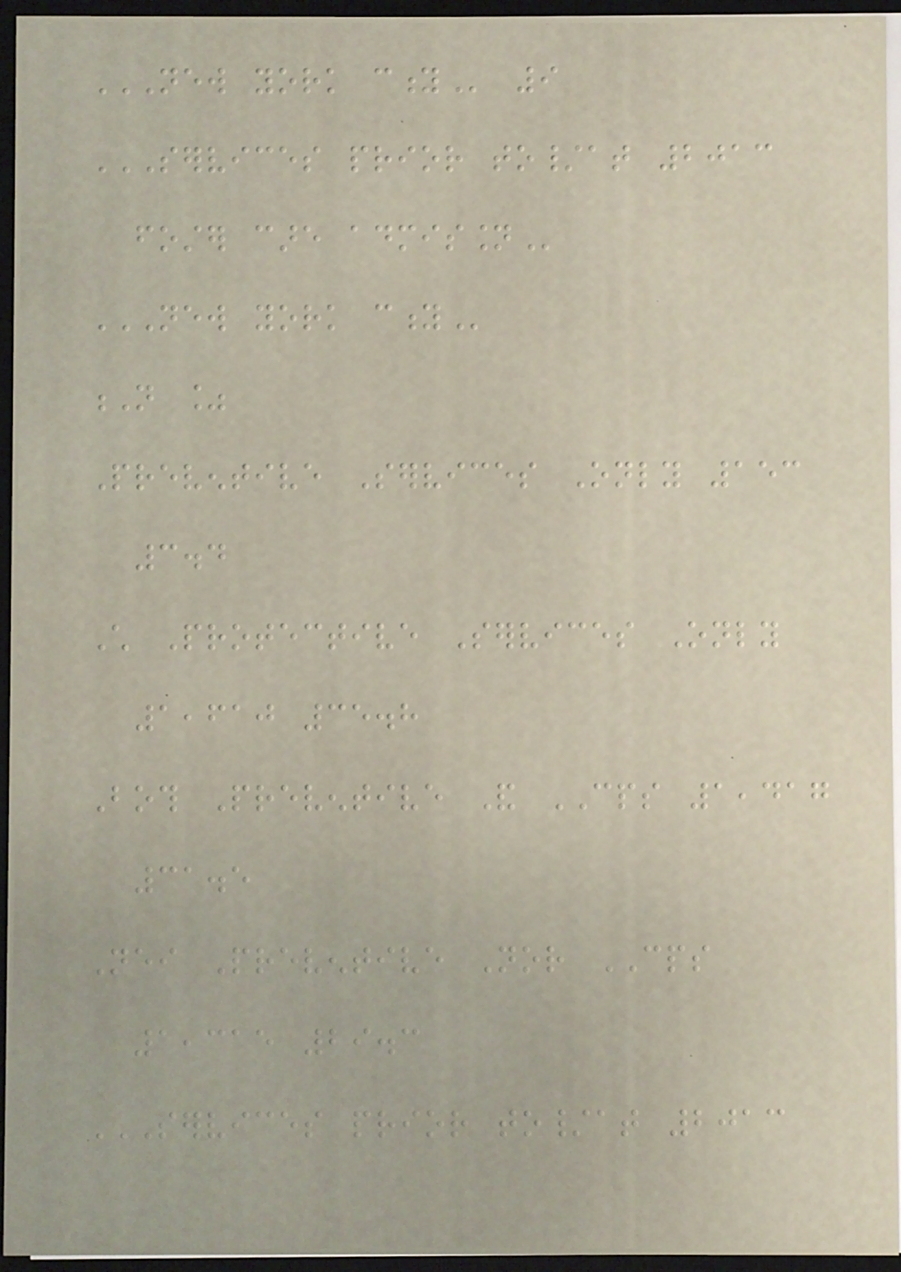NEW YORK CITY 9
SERVICES PRIOR TO/AT 2013
FOSTER CARE ADMISSION
NEW YORK CITY
N %
Preventive Services Only 153
3.4
Child Protective Services Only
1,610 35.8
Both Preventive And CPS 1,417
31.5
Neither Preventive Nor CPS
1,315 29.3
SERVICES PRIOR TO/AT 2013
